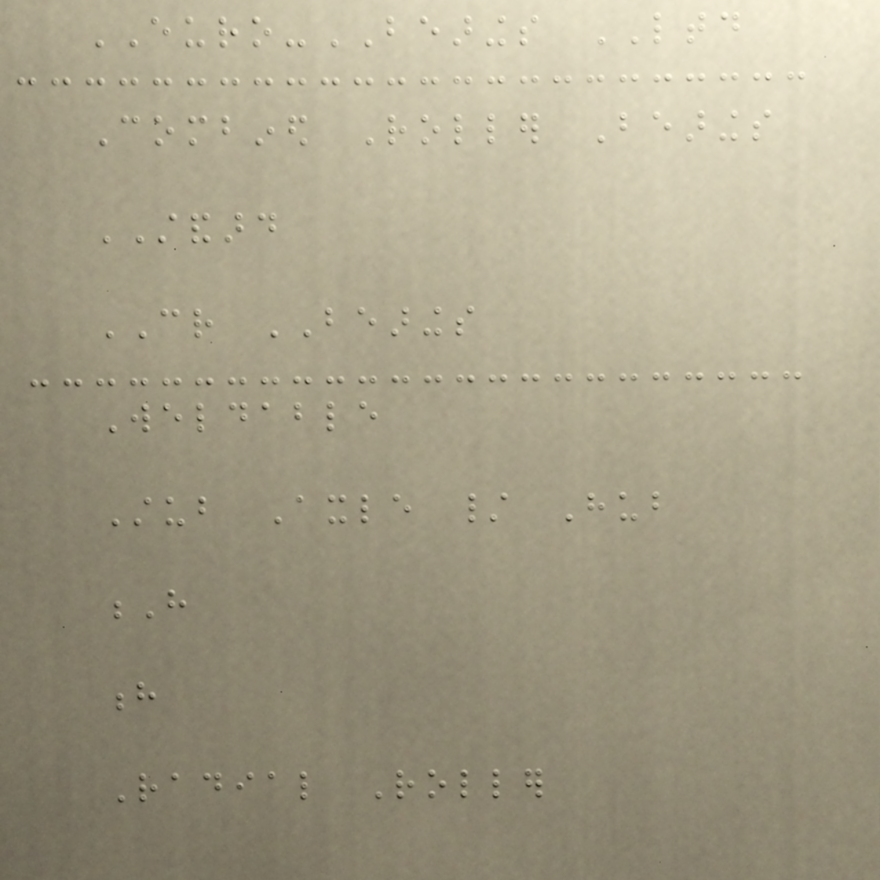EURO-BEARINGS LTD
Combined Roller Bearings
STANDARD
CR BEARINGS
Weldable
Stub Axle / Hub
H
h
Radial Roller
